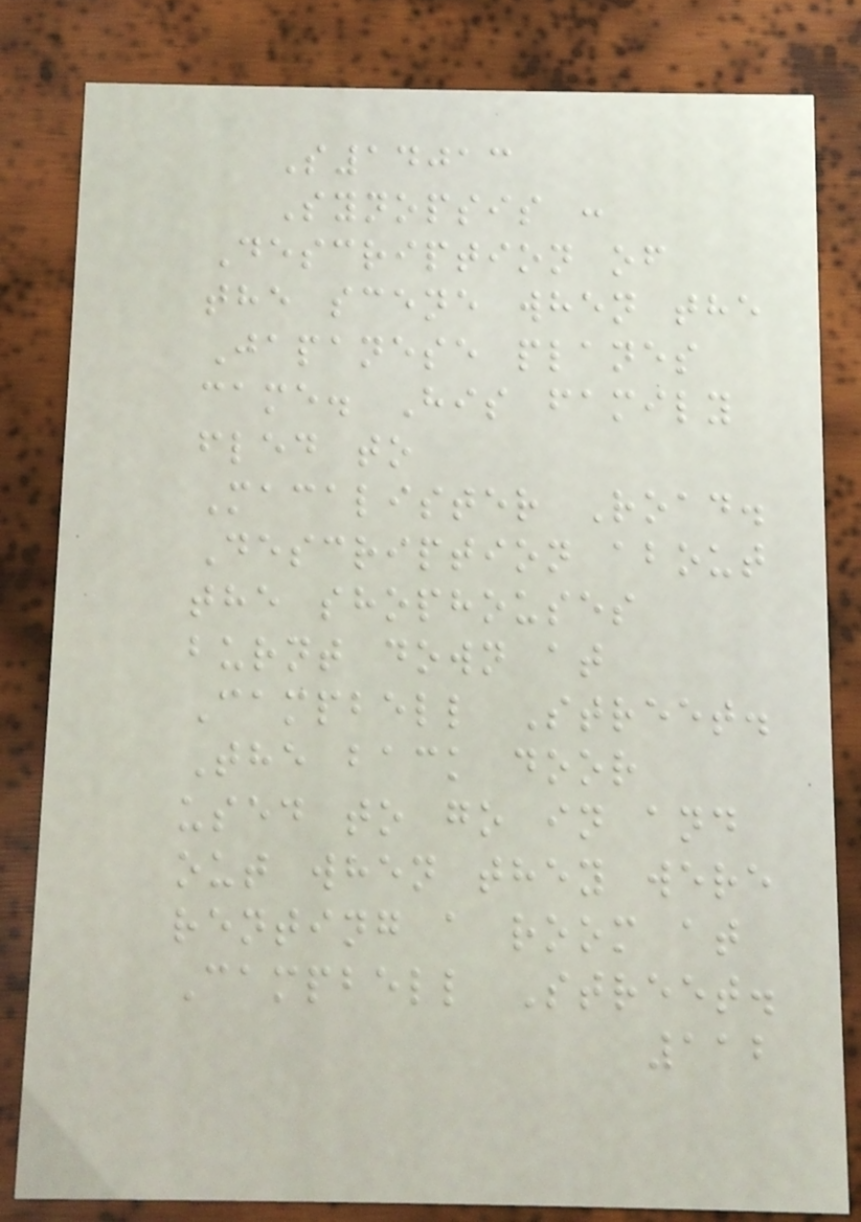S14013
Synopsis :
Description of
the scene when the
Japanese planes
came. His family
fled to
Macalister Road.
Description about
the shophouses
burnt down at
Campbell Street.
The back door
used to go in and
out when they were
renting a room at
Campbell Street.
112
